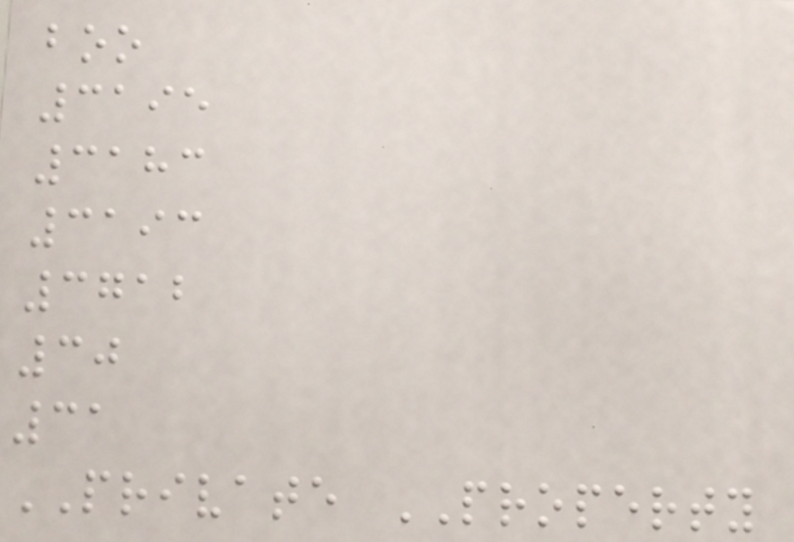boo
3195
3183
3193
3712
30
31
PRIVATE PROPERTY
